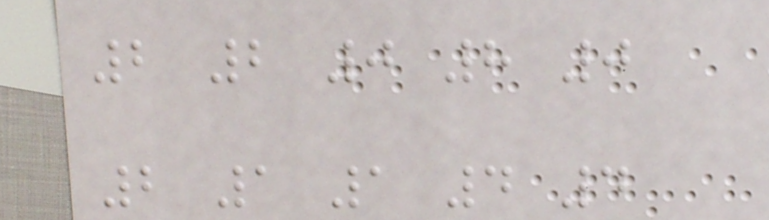2 2 0 8 0
2 1 1 4 4
